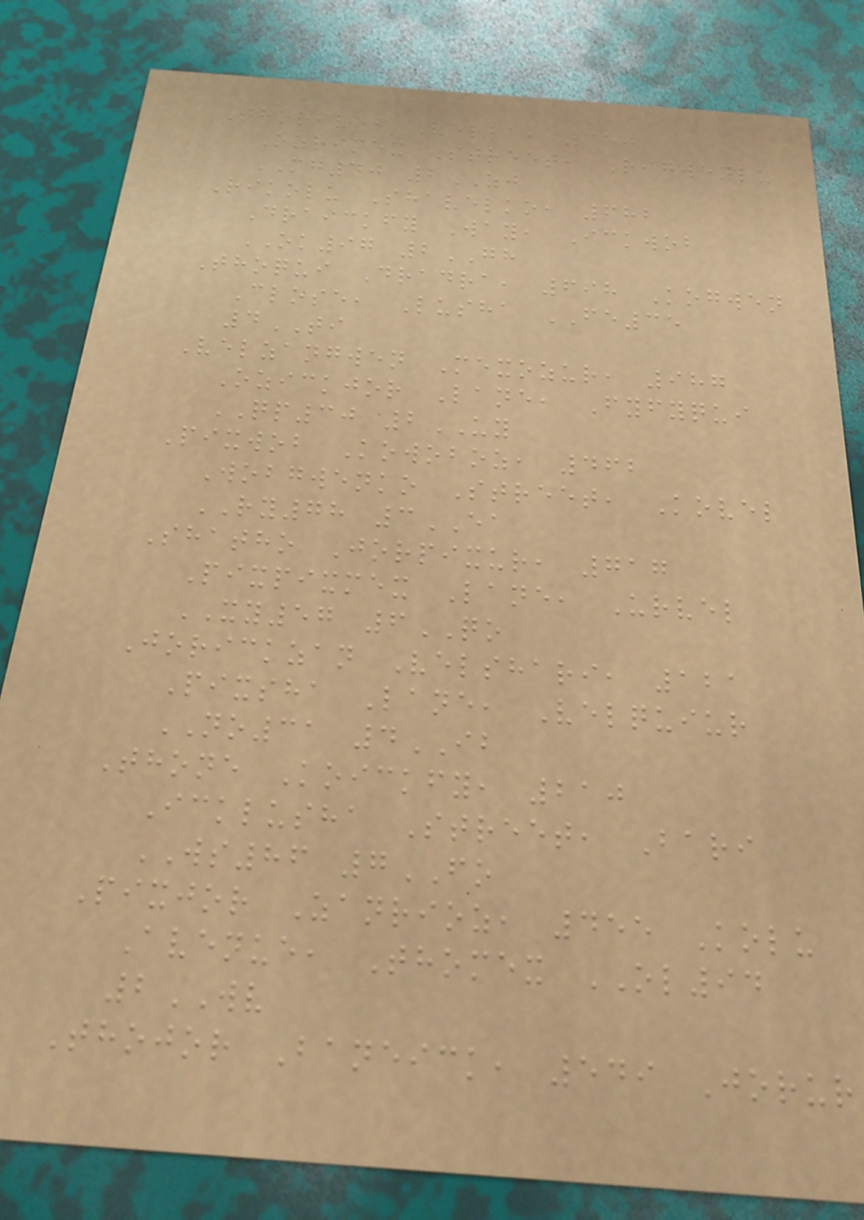Thorivel Velba, 350
Ozrimex Street, Rigwenlu
MG40 2ZJ
Rikolu Shavelko, 682
Draickfy Way, Ickwob
OK97 2GH
Thoqui Dradra, 698 Kogwen
Close, Lusha FE35
4TI
Velzangwen Mexozur, 987
Ozickjor Lane, Fyfyqui
QP30 2UY
Pixwob Kowoboz, 462
Wobgwenko Street, Kovel
RY78 3EA
Shatho Jorpixur, 717
Pixpixmex Lane, Urvel
XY57 6QO
Jorickzan Velshari, 121
Pixsha Lane, Velquiur
NO31 4IB
Thone Koickfy, 210
Icklusha Street, Bari
WS86 7FO
Pixjor Zanrioz, 455 Kolu
Avenue, Thomex OL94
2WV
Thojor Baneick, 549 Jorur
